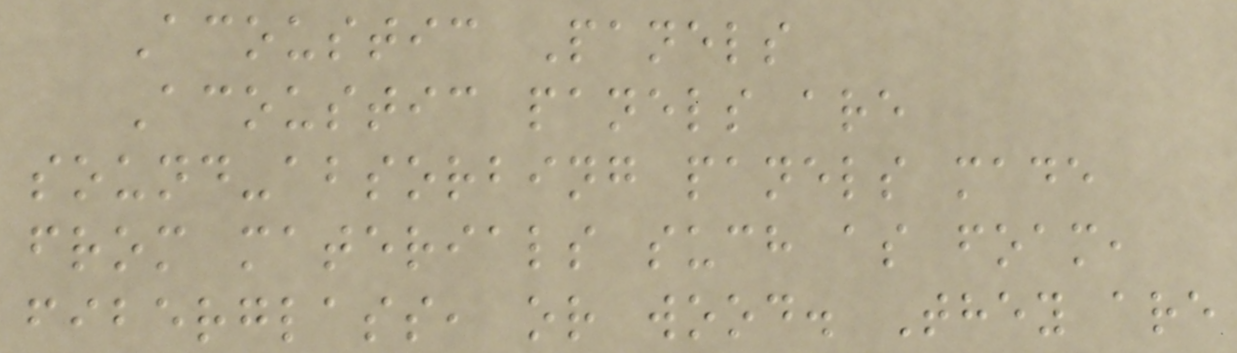Acoustic Panels
Acoustic panels are
sound-absorbing panels made
from materials such as foam,
fiberglass, or wood. They are
